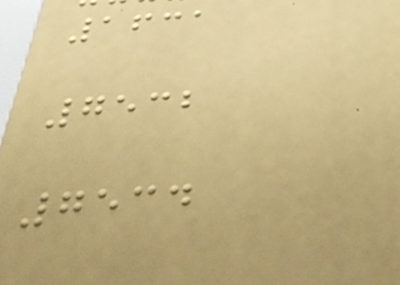1631
7532
7534
